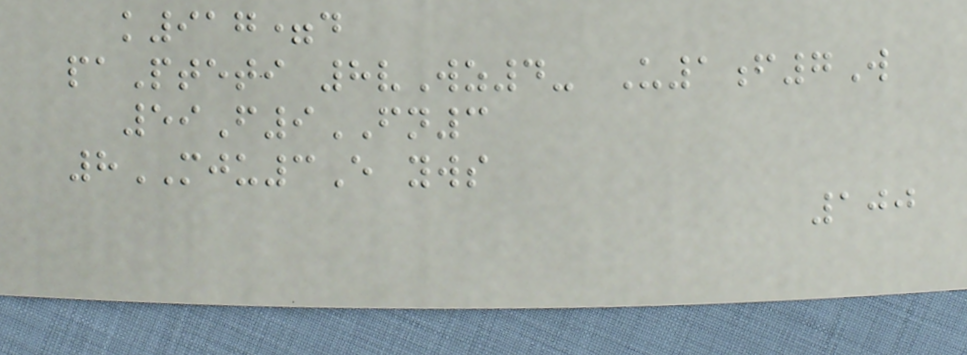k917=d
paPteti 8vWz4- U1f7W
59F9FN3
8MJU3E yws
100
